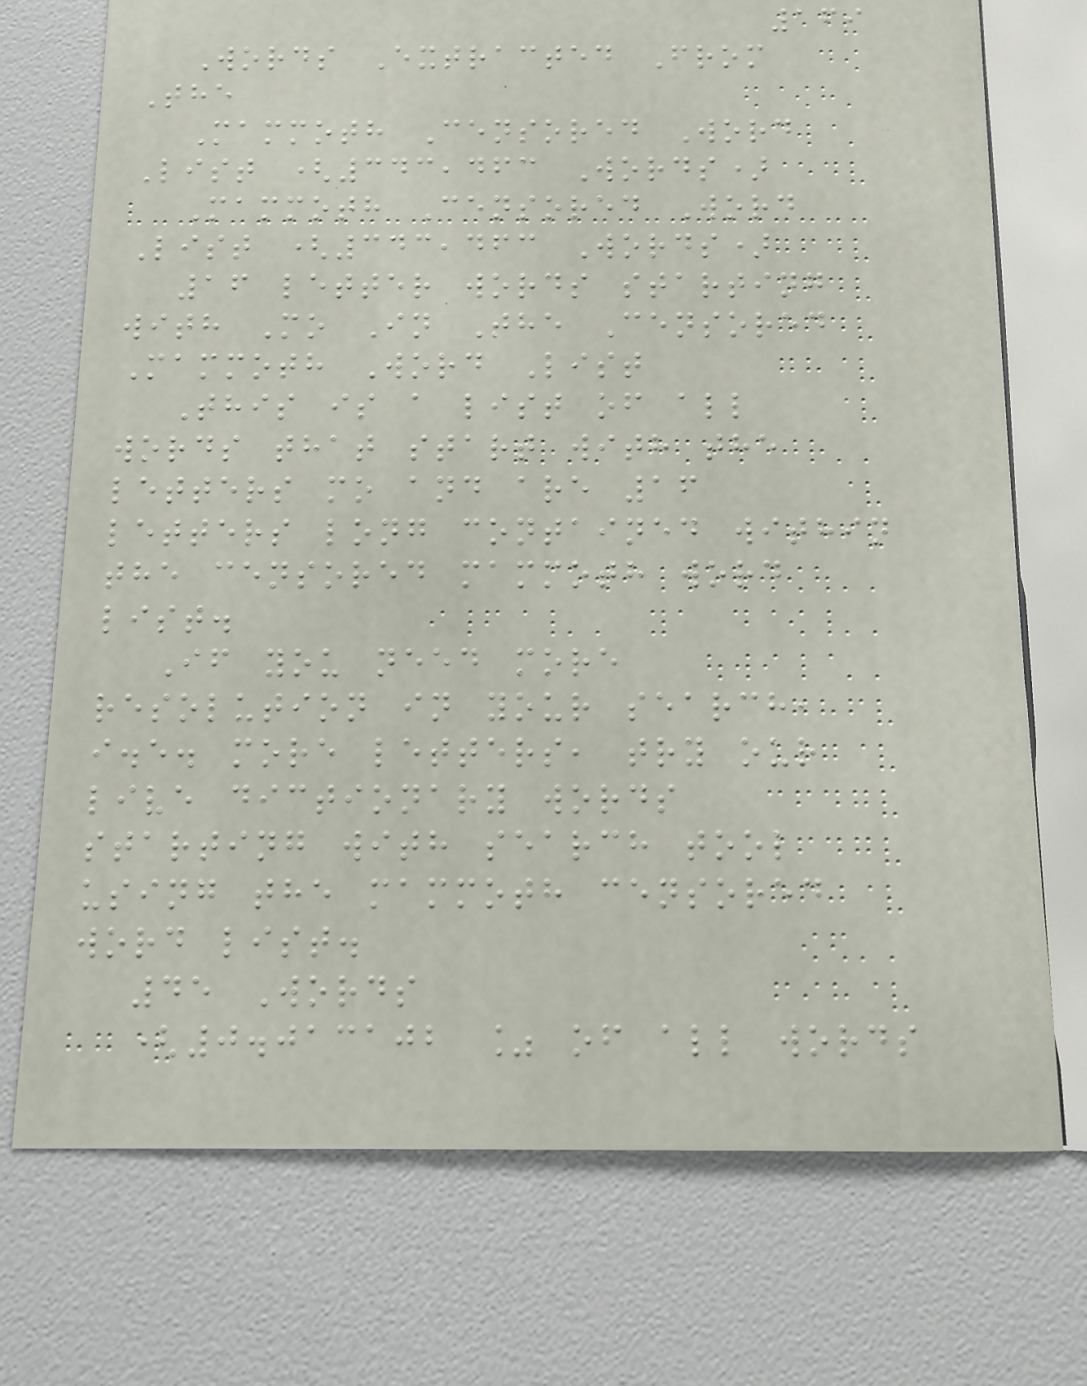169
Words Extracted From
The
Mammoth Censored Word
List (343,463 Words)
Mammoth Censored Word
List (343,463 Words)
16 letter words starting
with Mo In The Censored
Mammoth Word List
This is a list of all
words that start with the
letters mo and are 16
letters long contained within
the censored mammoth word
list.
If you need more
resolution in your search,
i.e. more letters, try our
live dictionary words
starting with search tool
using the mammoth censored
word list.
45 Words
(0.013102 % of all words
